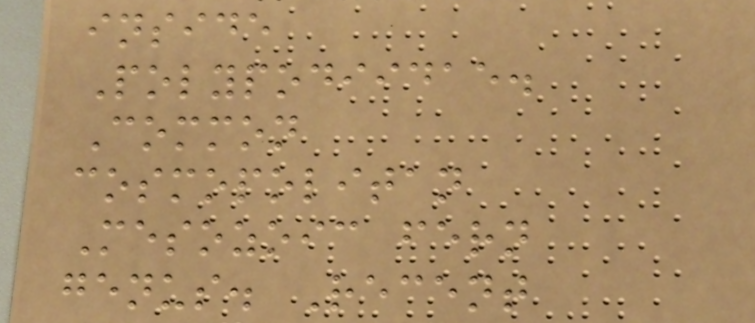inside
Polypodiidae.
Common
cosmopolitan
Mesozoic fern
genus. Recent
